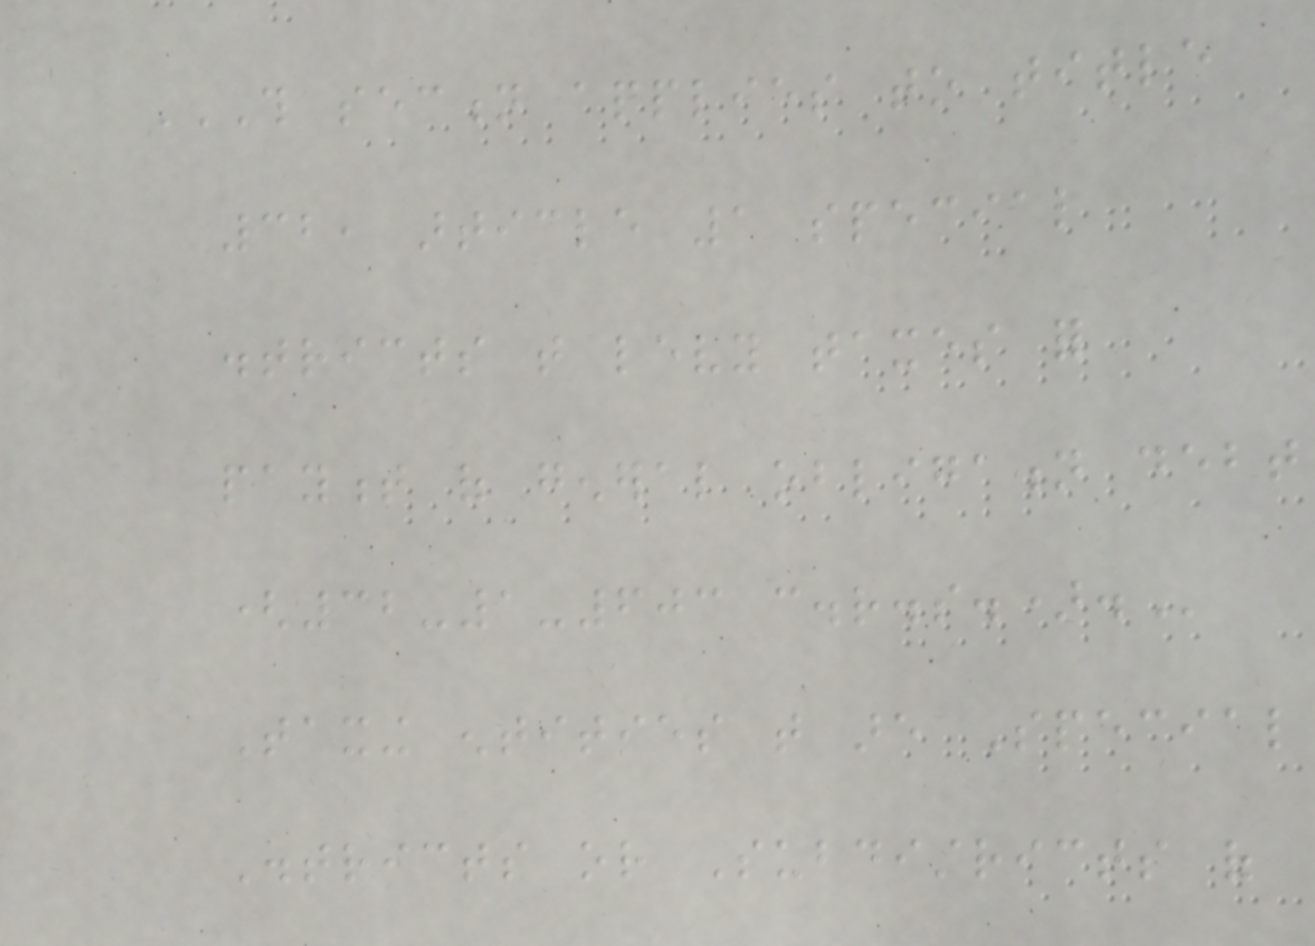THIS SECTION APPLIES TO TITLE
32, ARTICLE 1 SPECIAL
DISTRICTS THAT LEVY TAXES FOR
PAYMENT OF GENERAL OBLIGATION DEBT
(32-1-603 C.R.S.).
Taxing entities that are Special
Districts or Subdistricts of
